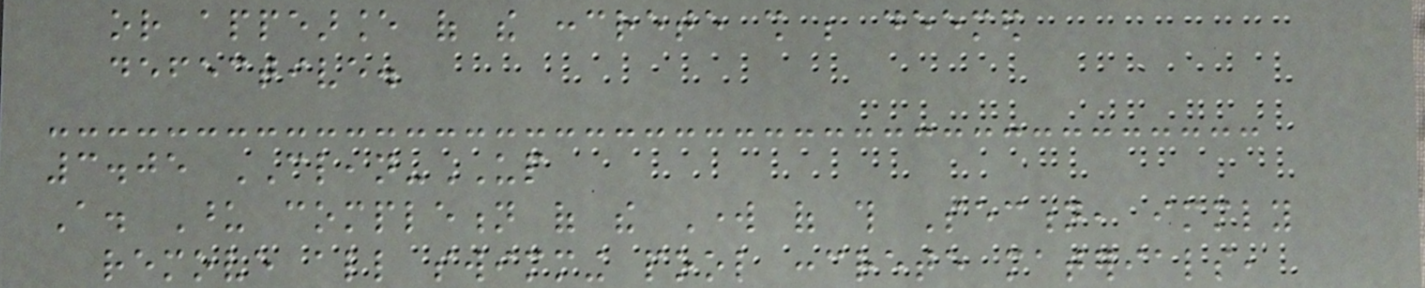or appearance of the concrete shall be deemed
defective.
3.05 CLEAN-UP
A. Upon completion of the Work of this Section, immediately
remove all swimming pool concrete materials,
